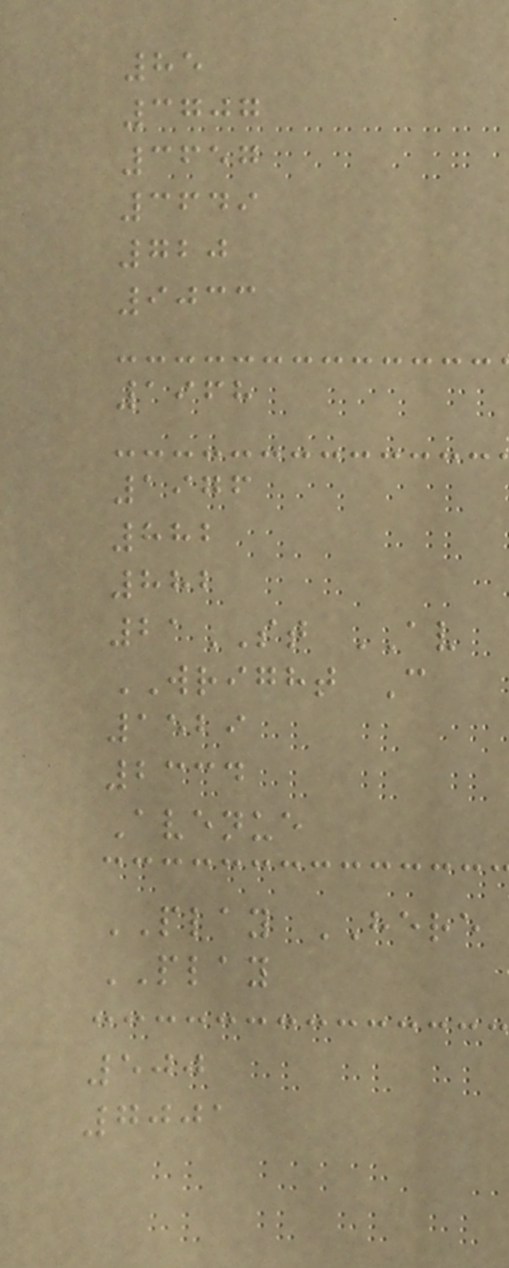85
3707
3657
3649
720
9033
1968
1976
882
882
21ST AV
WRIGHT C
1529
2334
Avenue
PLAY HERE
PLAY
500
7001
